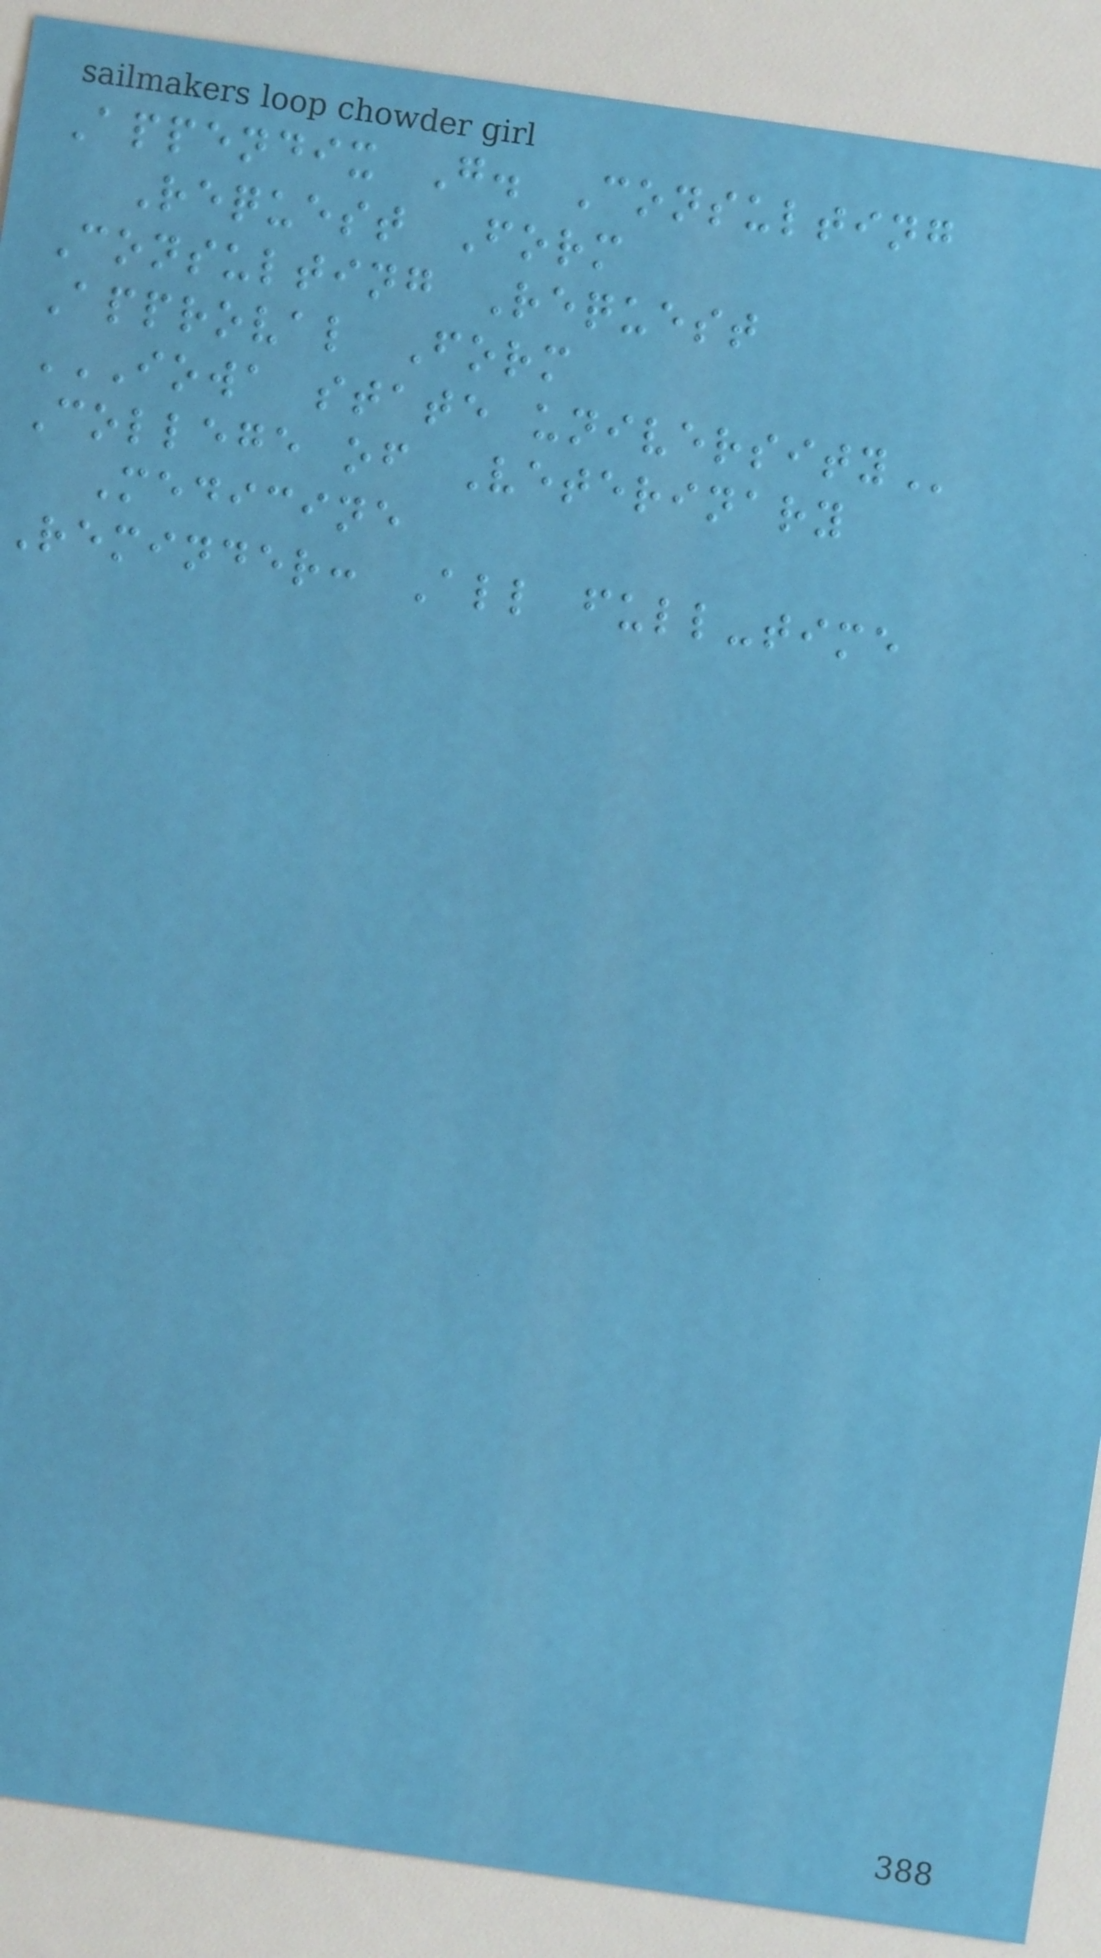Appendix G. Consulting
Request Form
Consulting Request
Approval Form
IOWA STATE UNIVERSITY
College of Veterinary
Medicine
Reminder: All full-time
